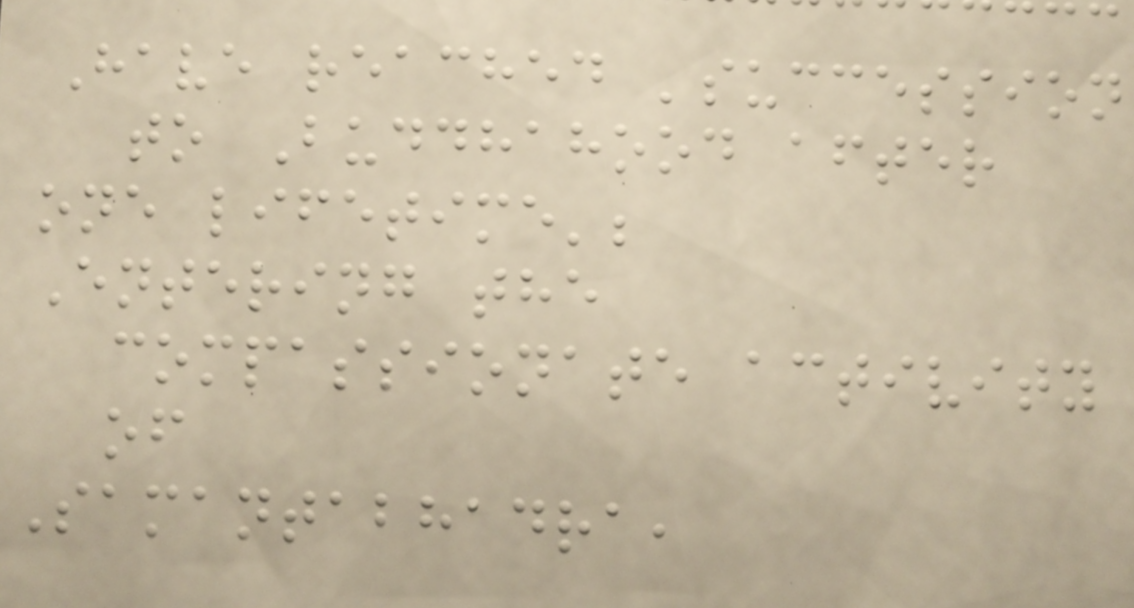Have reached 'succession
to Buddhahood after
one lifetime';
Entering the
compassionate activity
of
Samantabhadra,
